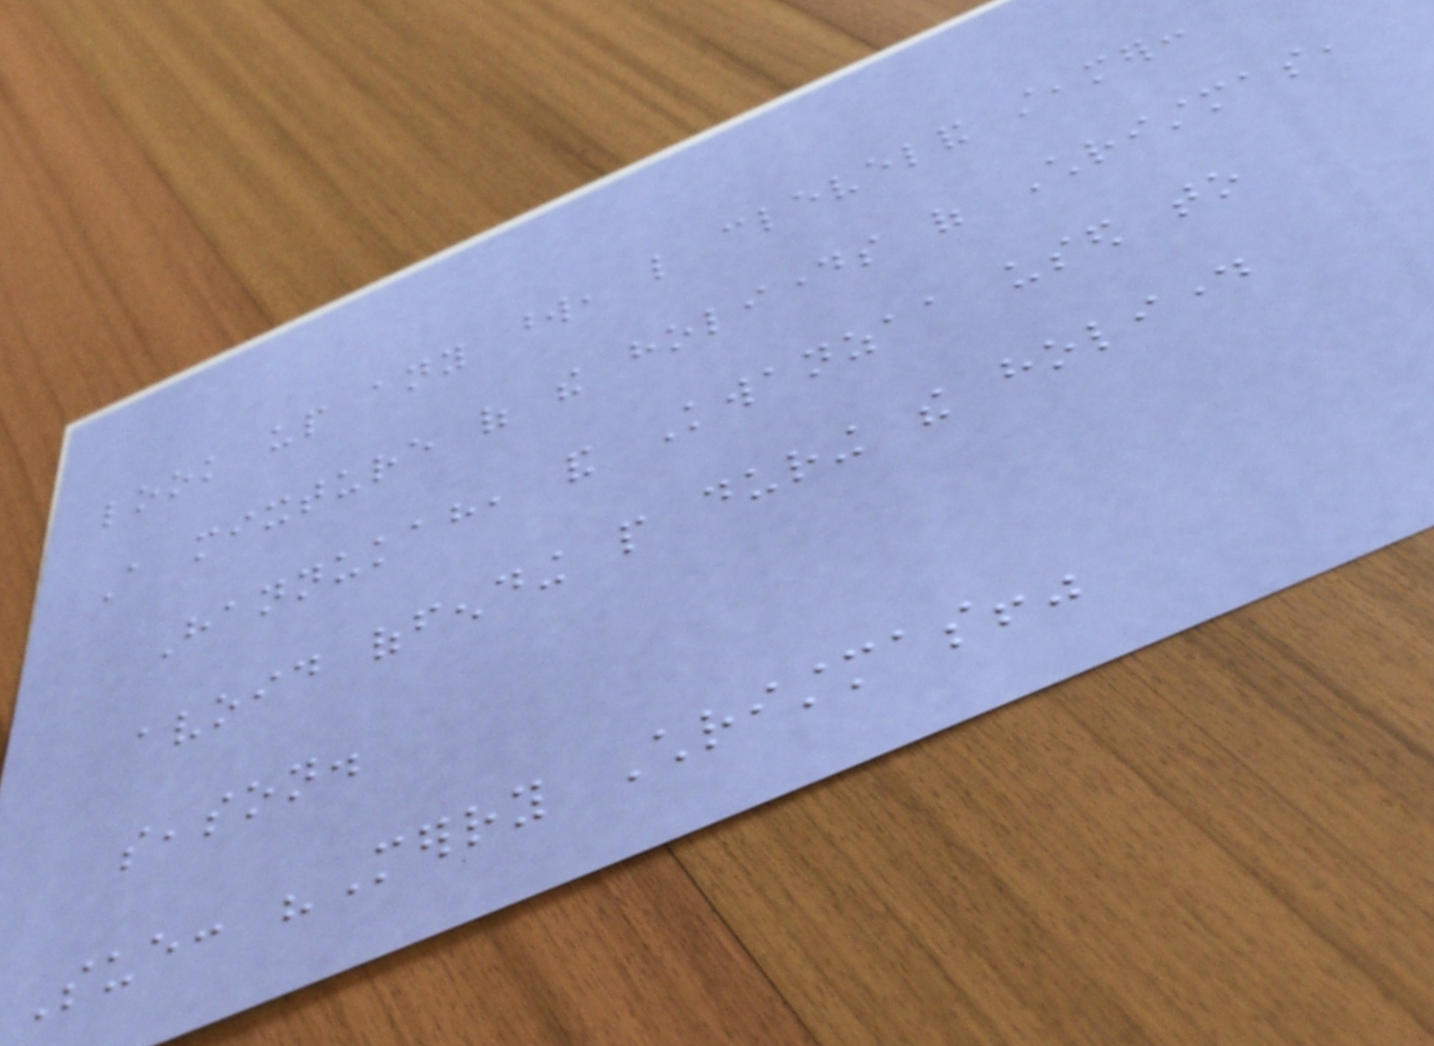look up any word, like cleveland steamer:
A mixture of the holidays of Christmas,
Hannukah, and Kwanzaa used to
avoid offending people during the holiday
season.
Sue: "Merry Christmas!"
